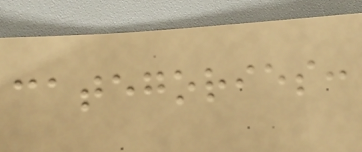categories:
